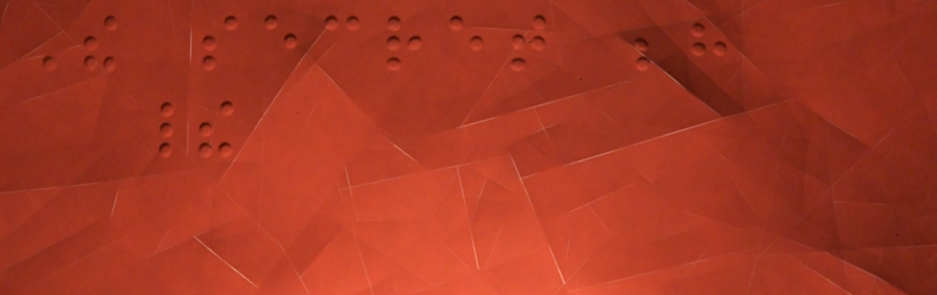The secret behind
their
